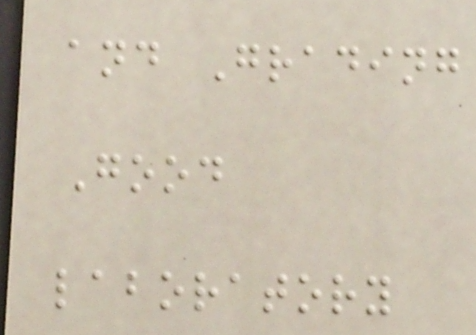and Grading
Good
laboratory
